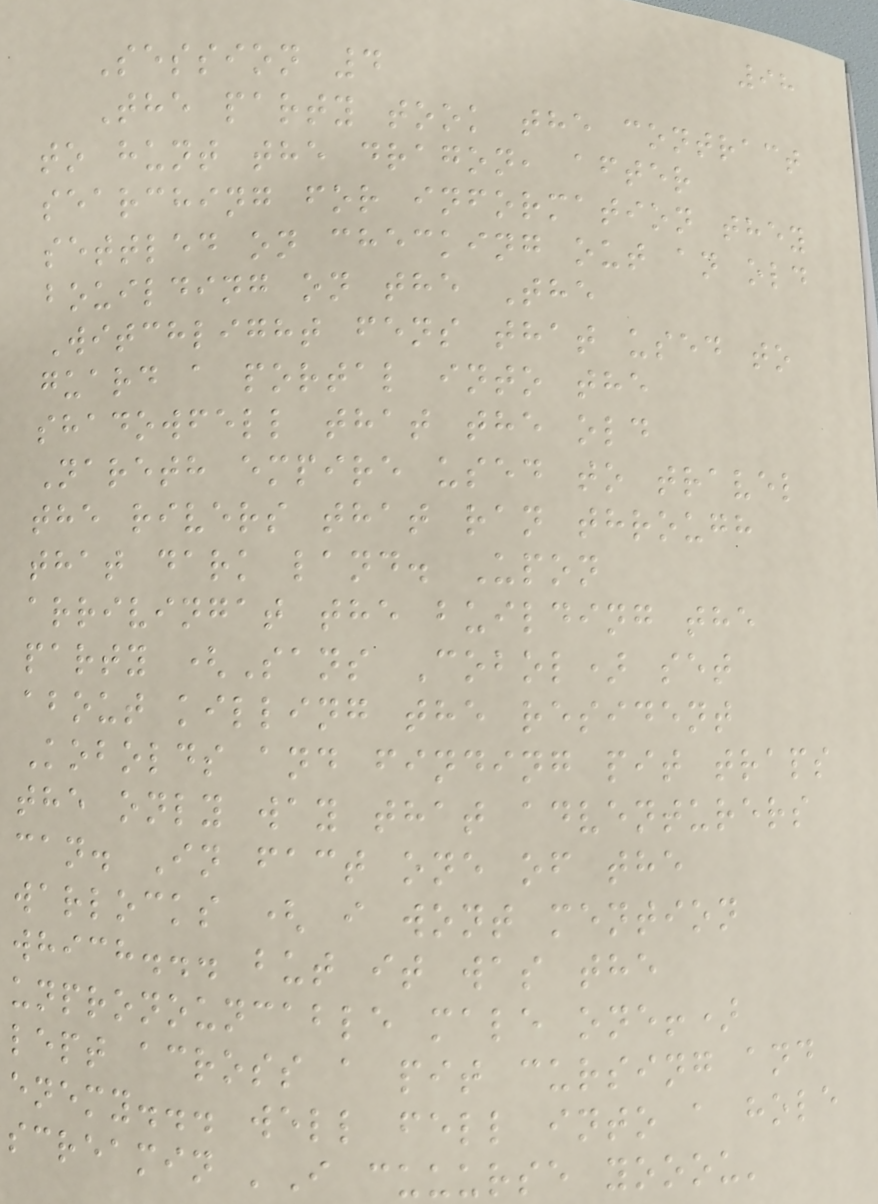98
Session 4
The party took the contract
to hunt the dragon, after
searching for information they
settled on checking out an old
bouilding on the The
Witchlight fens that used to
guard a portal into the
shadowfell that the old
Nareth empire used to travel
the rivers that ran through
that dark land. Upon
arrivingat the building the
party (Sans Cobol) set
about killing the resident
Kobolds and finding pit traps
the only way that adventurers
can. In fact one of the
warlocks ( i wont mention
which... but it was the
unpronouncable male one!)
lept across a pit cursing and
enemy... well fell into a hole
screamin 'I cuuurse yooou'
